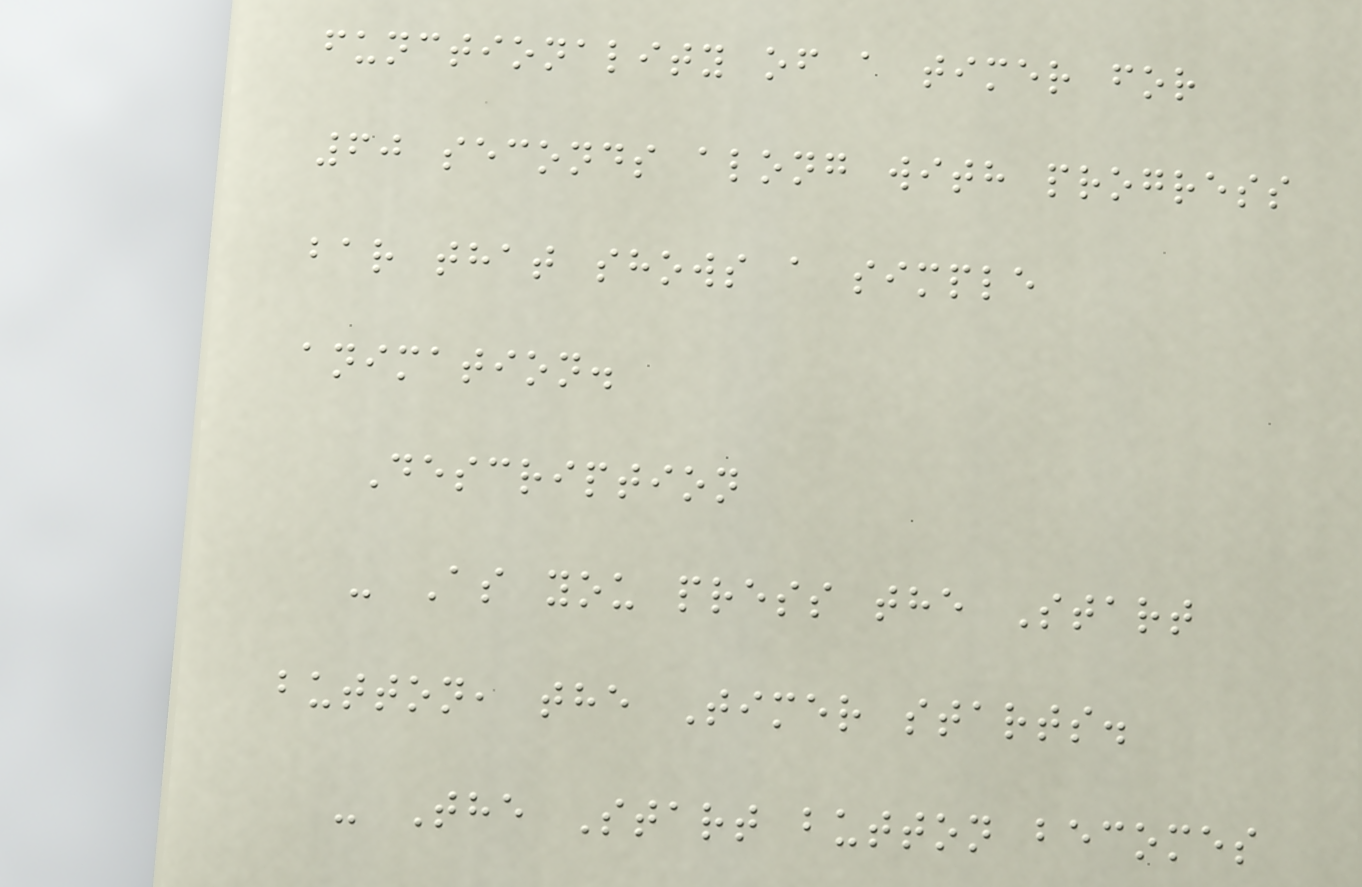functionality of a timer for
60 seconds along with progress
bar that shows a simple
animation.
Description
- As you press the Start
button, the Timer starts.
- The Start button becomes
